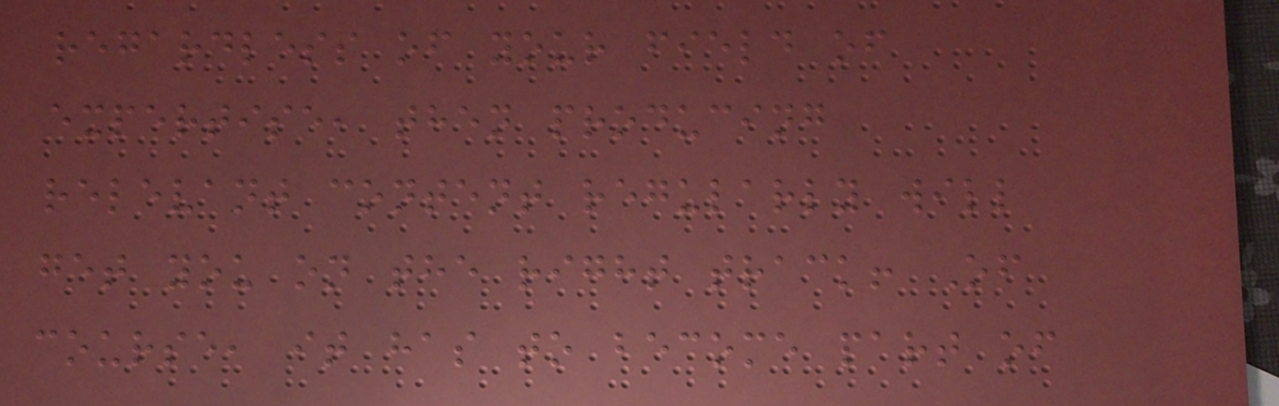regardless of your field of
expertise, then producing
relevant content regularly will
get you on the right track! Of
course, it has to become part of
